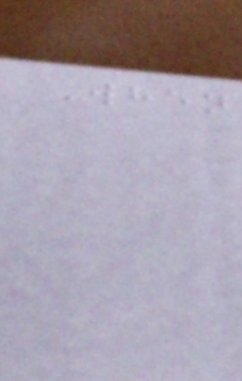When
